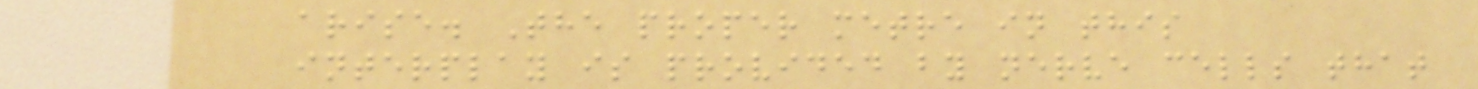arise. The proper metre in this
interplay is provided by nerve cells that
